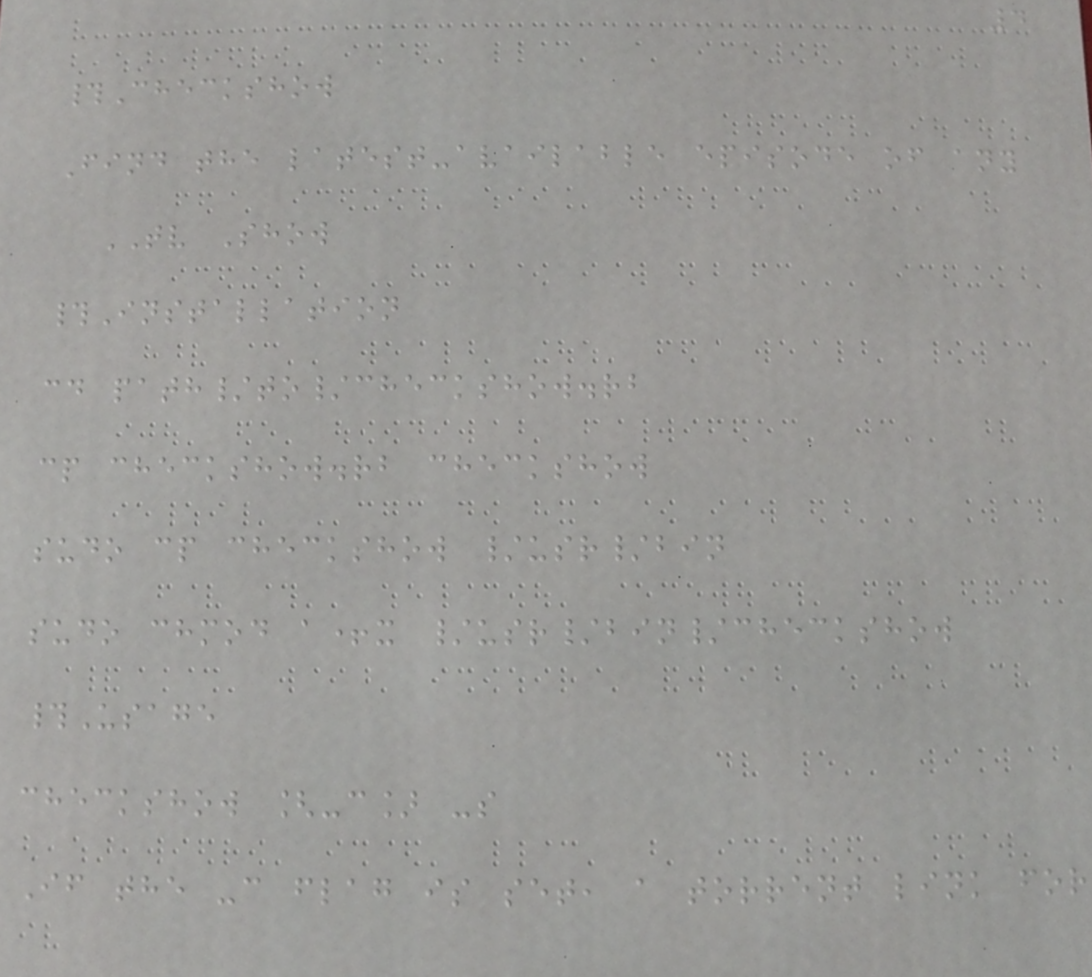4
#Checkshow
Find the latest-available episode of any
TV Show
#Installation
cd path/to/checkshow.rb
cp checkshow.rb checkshow
sudo cp checkshow /usr/bin
sudo chmod a+x /usr/bin/checkshow
#Usage
checkshow [-c] -s
If the -c flag is set, a torrent link for
